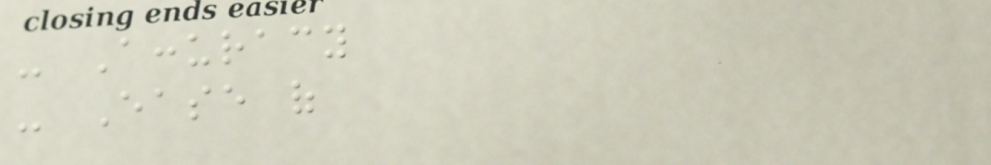- Accuracy
- Ease of
